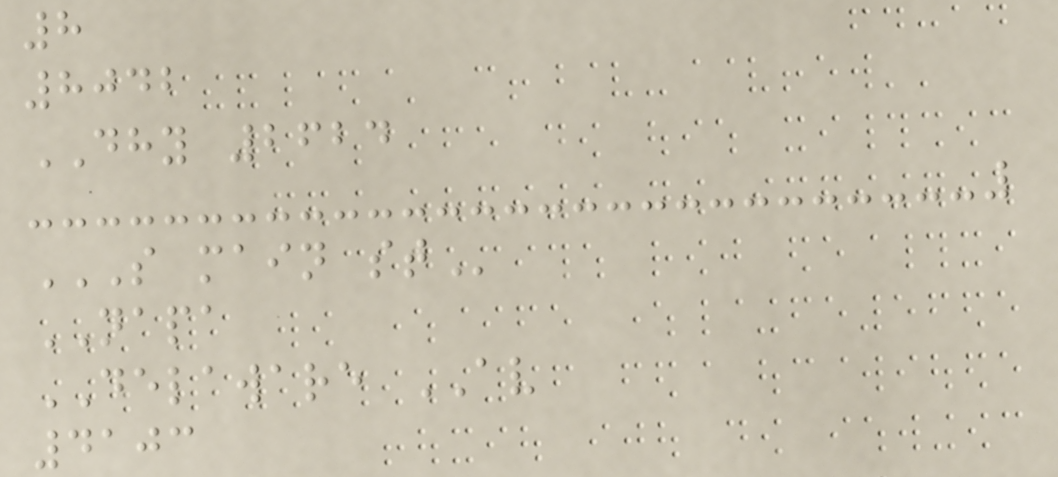8
8042
DHY 2624
S MAIN ST
NAPA
DELAWARE AV
4103
